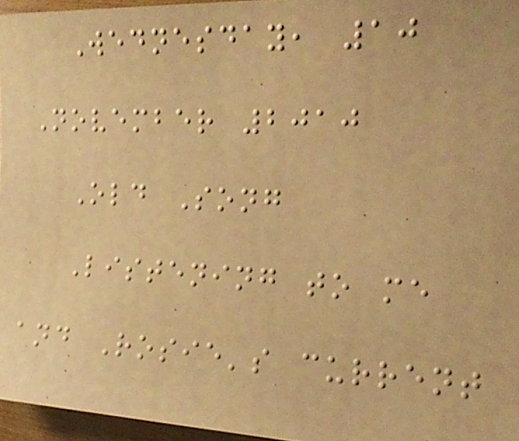Wednesday, 10
November 2010
Old Song
Listening to me
and Rosie's current
